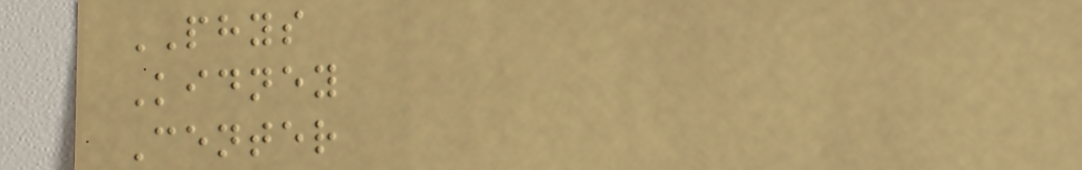PHYS
Kidney
Center
